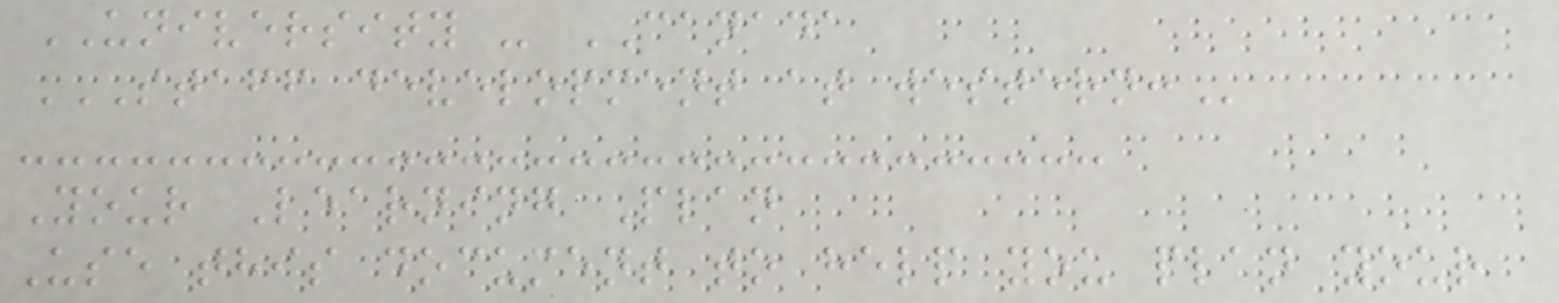UNIVERSITY - CANADA
STAFF DEVELOPMENT AT WESTERN:
Your Learning Plan
Use this document to help you plan your
